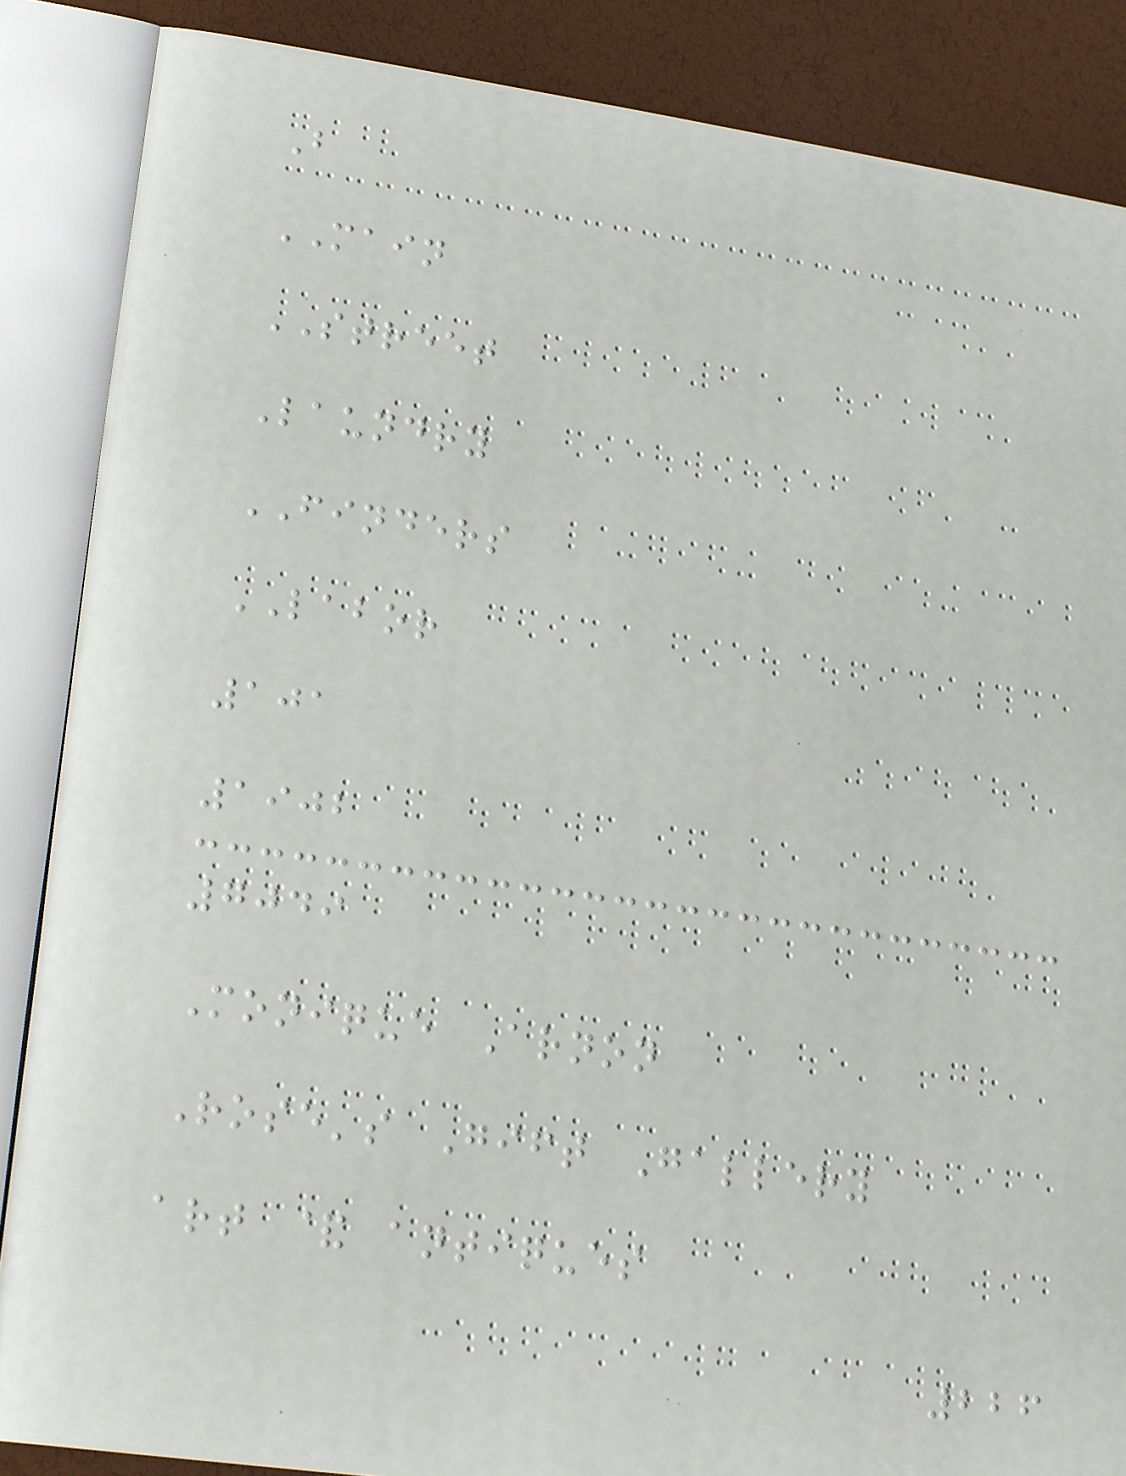B
MAIN
STREET
Laundry
FINDERS
LABOR
101
1902
7049
Monique Arnon
Rose's Gift Gallery
art & antiques
226
